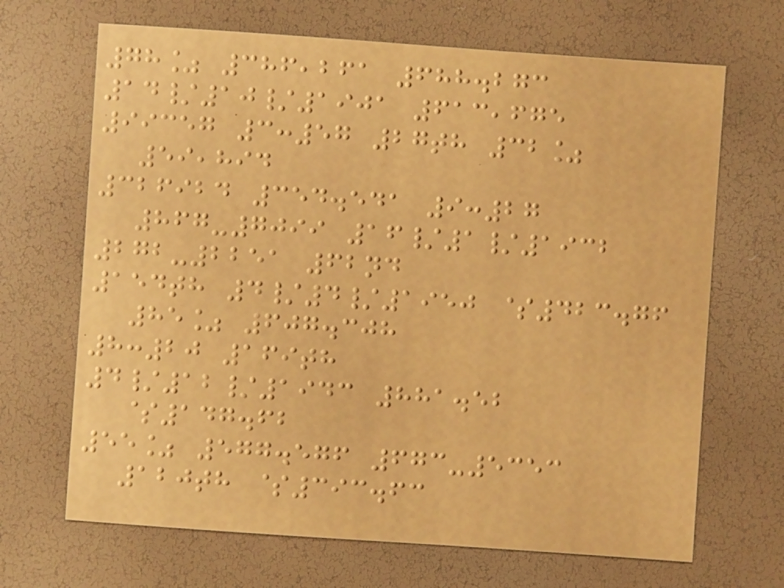78% 386,261 688.273
14/10/1901 613,675
99357 3:57 27th 32%
59,894
326924 354.541 9:27
867-7099 16/1/1932
272-2251 62nd
154th 4/4/1950 $423.76
85% 607.308
8:20 169th
4/12/1943 881.52
$147.62
55% 577.576 673-5353
120th $393.63
